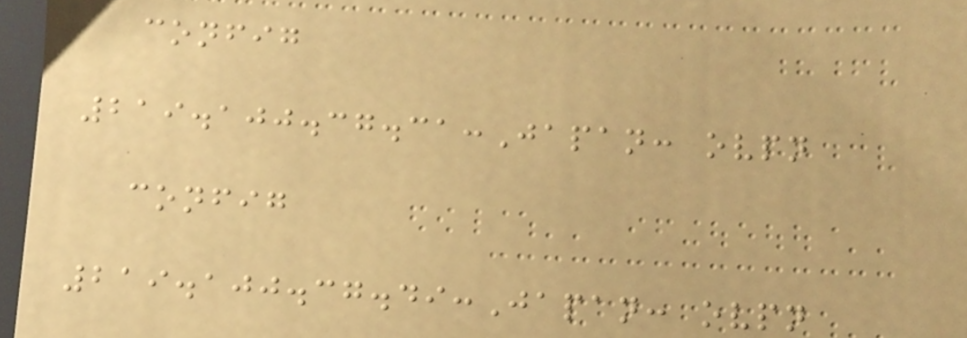config
219.100.37.31:Japan: ovpn
config
219.100.37.49:Japan: ovpn
